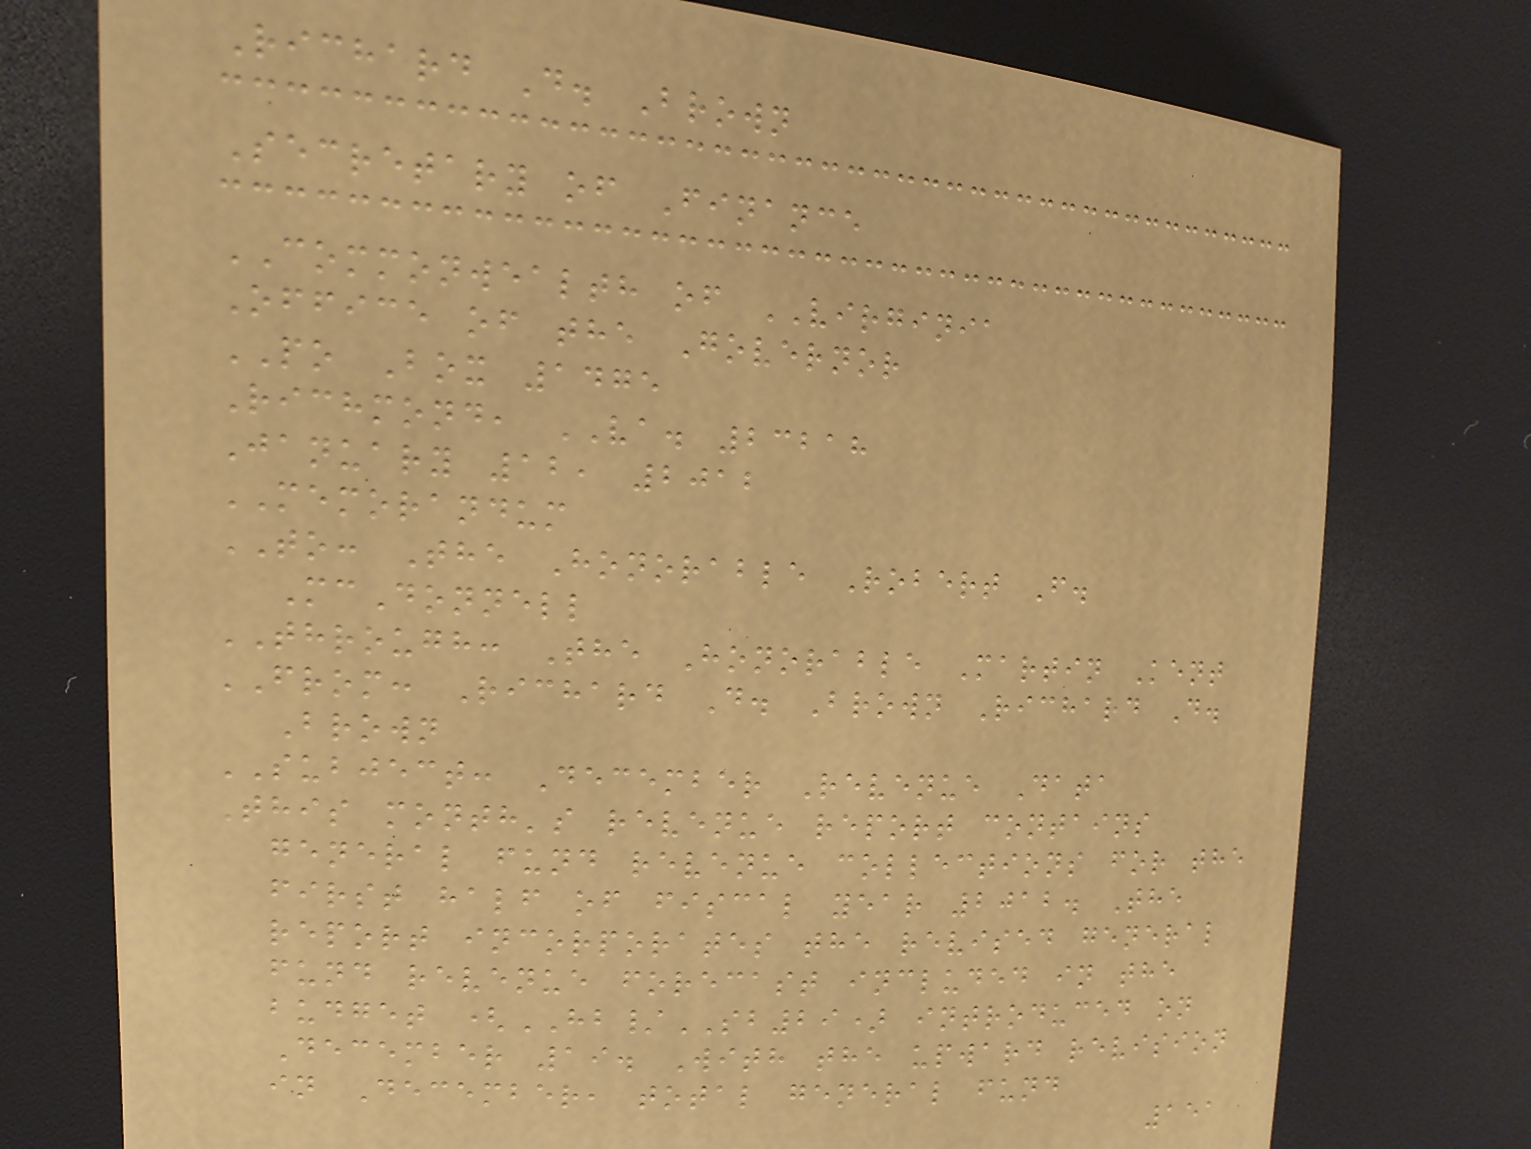Richard D. Brown
Secretary of Finance
COMMONWEALTH of VIRGINIA
Office of the Governor
PO Box 1475
Richmond, VA. 23218
January 12, 2012
MEMORANDUM
TO: The Honorable Robert F.
McDonnell
THROUGH: The Honorable Martin Kent
FROM: Richard D. Brown Richard D.
Brown
SUBJECT: December Revenue Data
This month's revenue report contains
general fund revenue collections for the
first half of fiscal year 2012. The
report incorporates the revised general
fund revenue forecast included in the
budget (HB/SB29) introduced on
December 19. With the upward revision
in December, total general fund
151
